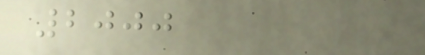2000
